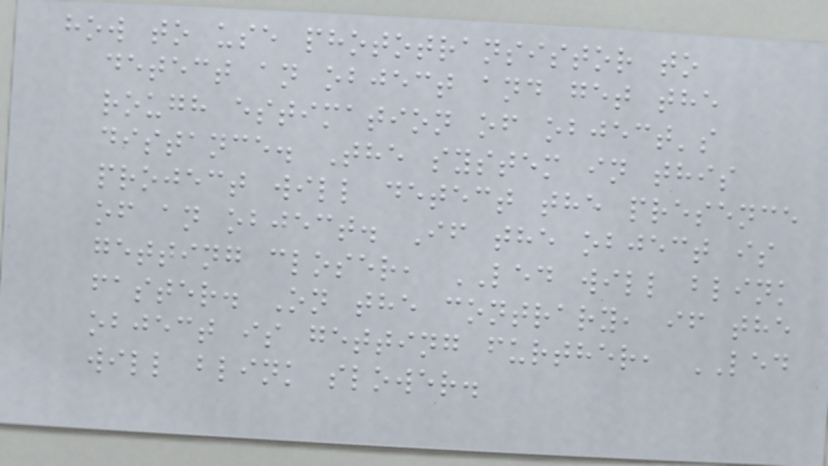how to use phototransistor to
detect an object and get the
rough estimation of object's
distance. The system in this
project will detect the presence
of an object. If the object is
getting closer, LED will blink
faster. On the contrary, if the
object is getting further, LED
will blink slower.
